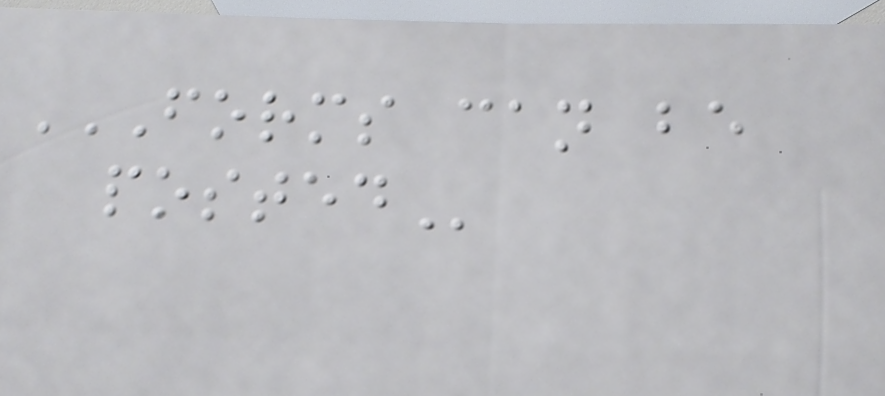FORMS CAN BE
POSTED
